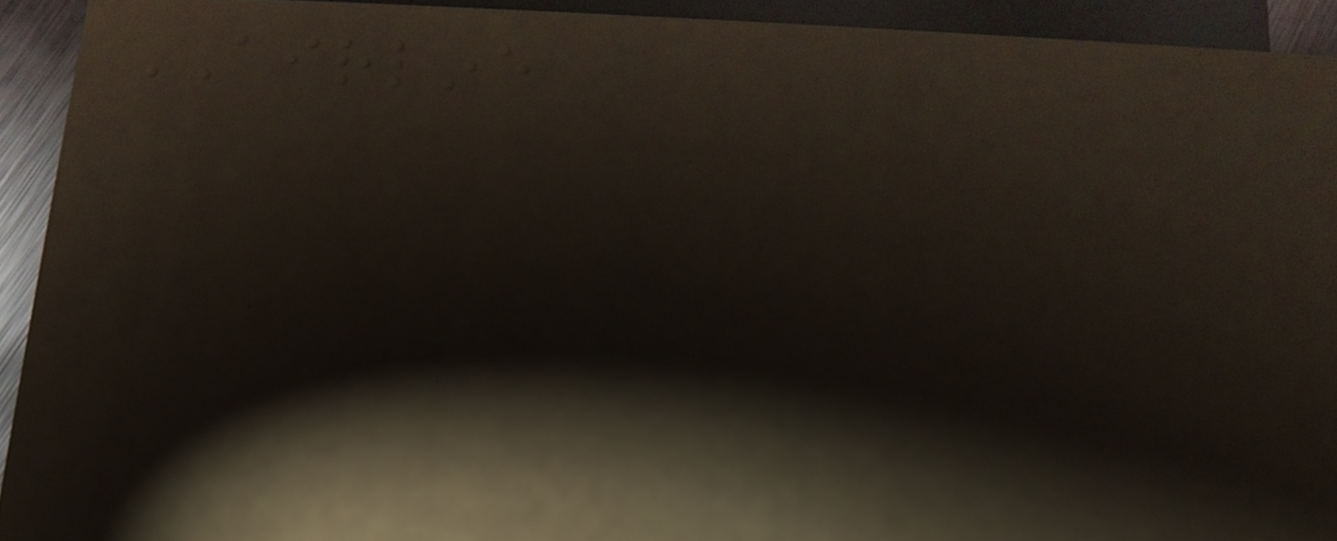AIRLINE
